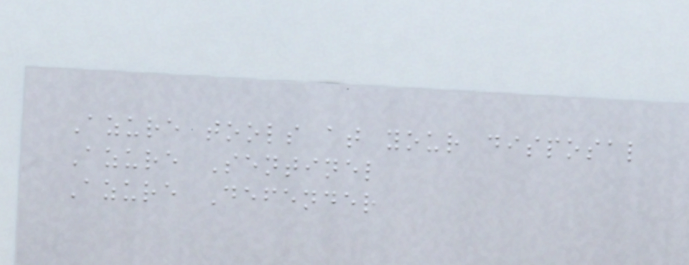Azure tools at your disposal
Azure Sentinel
Azure Defender
